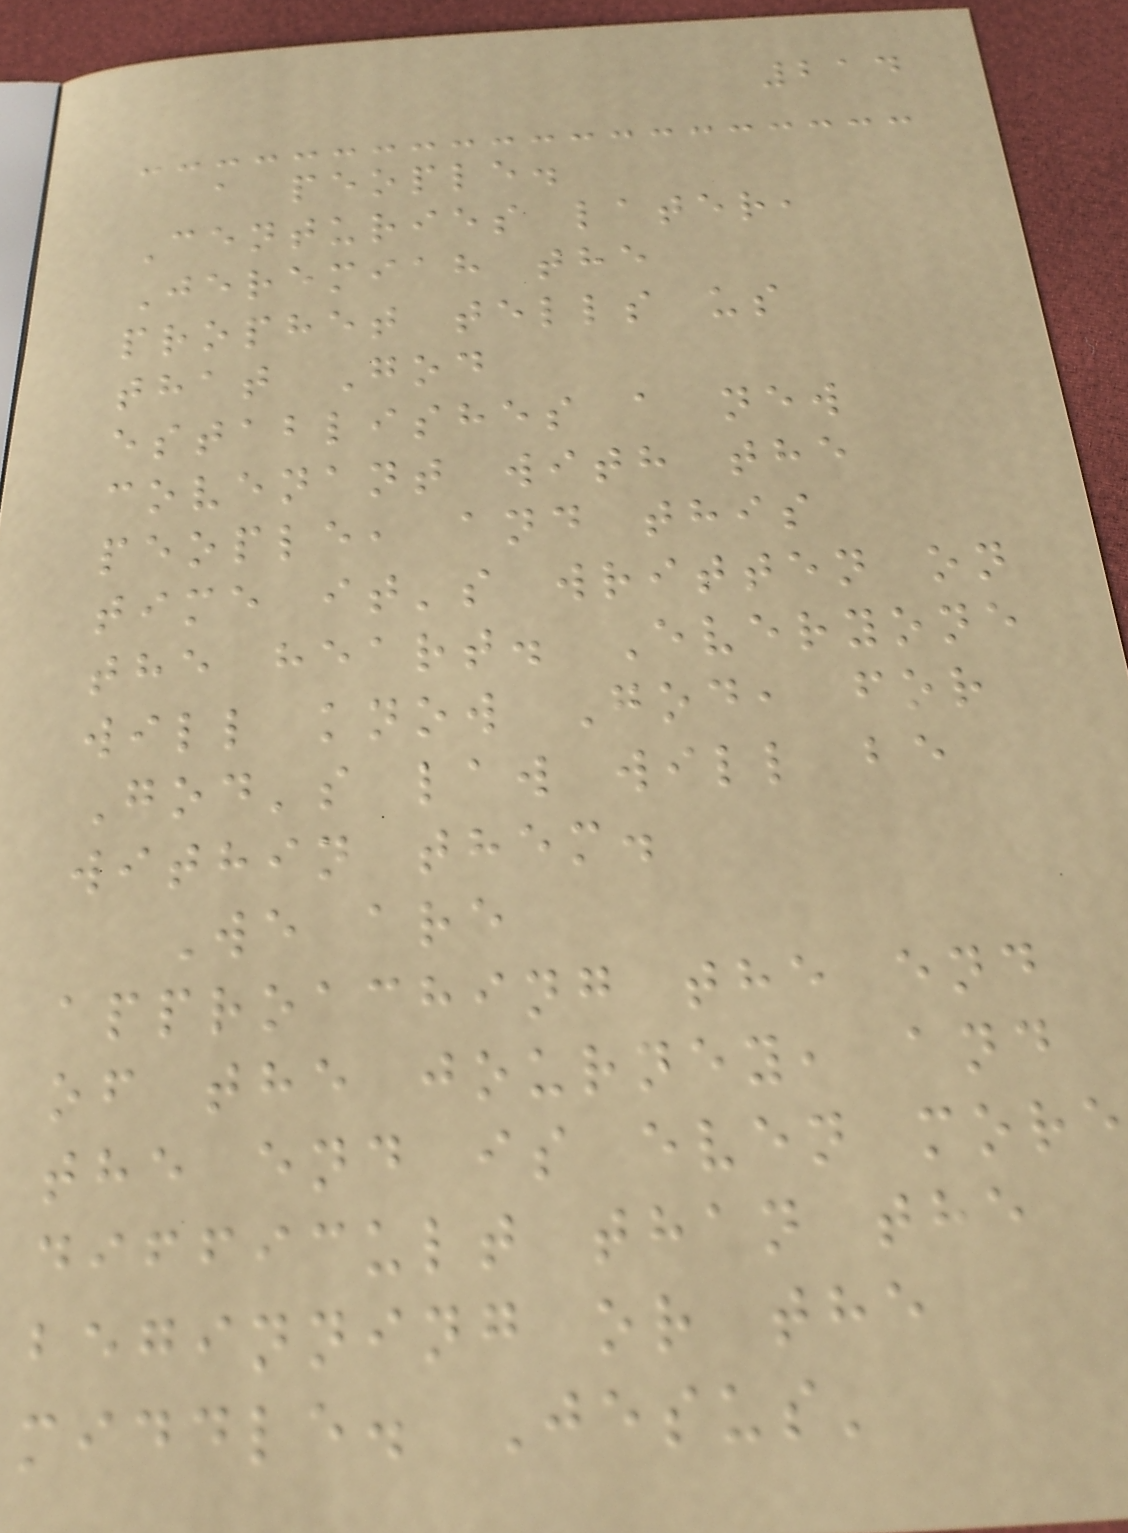214
a people.
Centuries later,
Jeremiah the
prophet tells us
that God
establishes a new
covenant with the
people, and this
time it's written on
the heart. Everyone
will know God, for
God's law will be
within them.
We are
approaching the end
of the journey, and
the end is even more
difficult than the
beginning or the
middle. Jesus'
